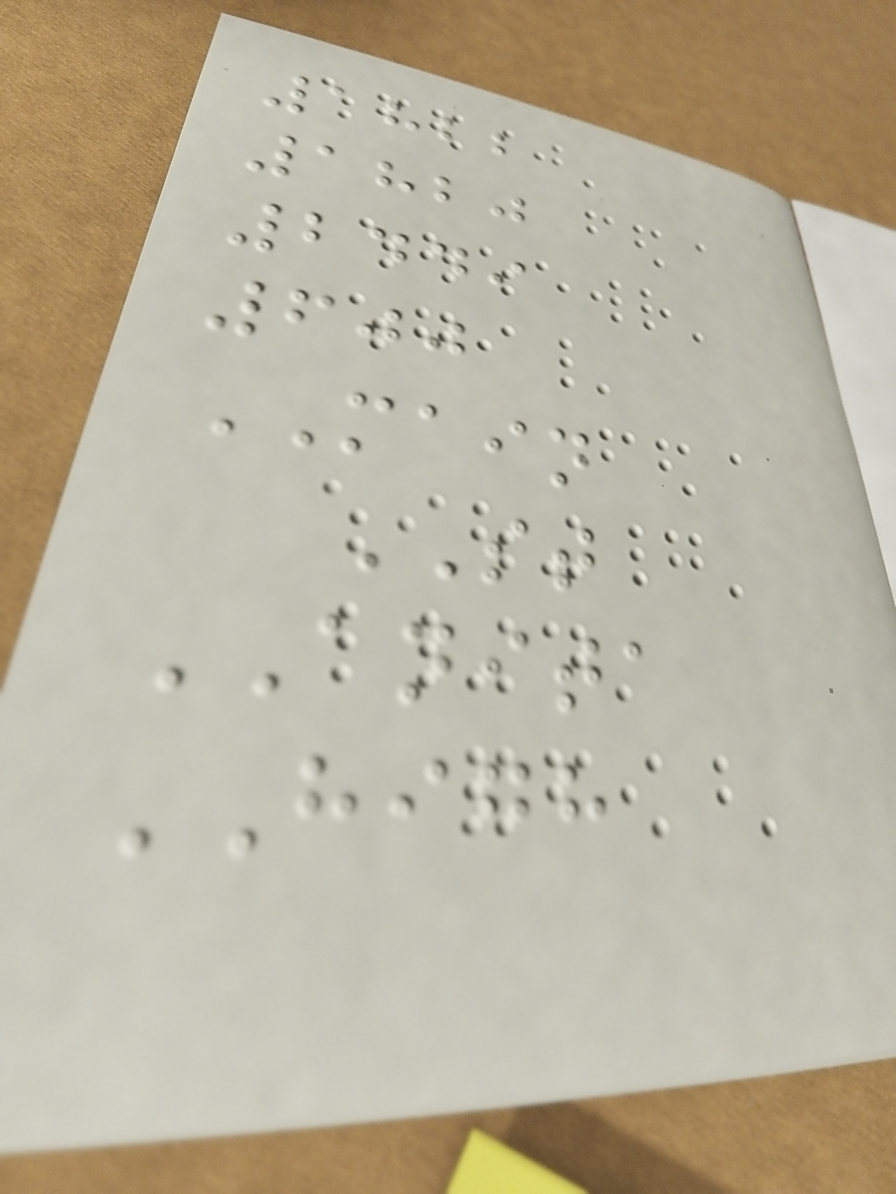1822
1820
2449
600
MAIN
ST
ANITA
HIGH
